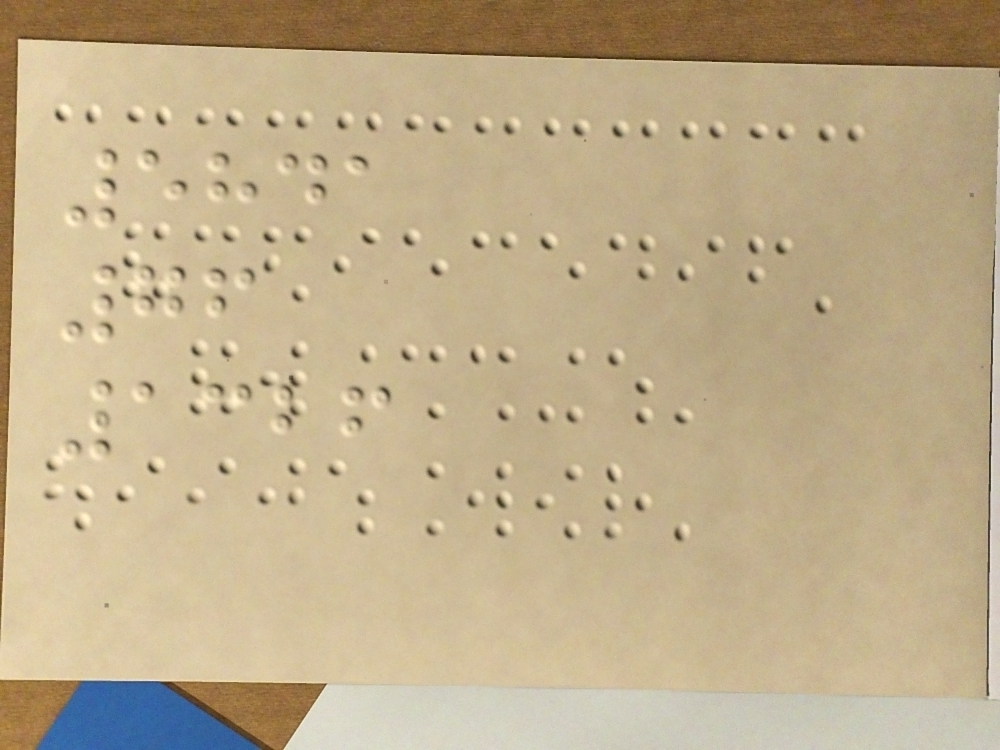5841
76
1326
